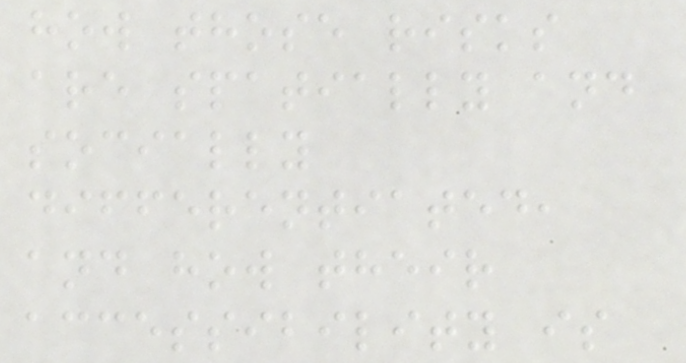how those risks
are spatially and
socially
differentiated,
and how their
accessibility is
